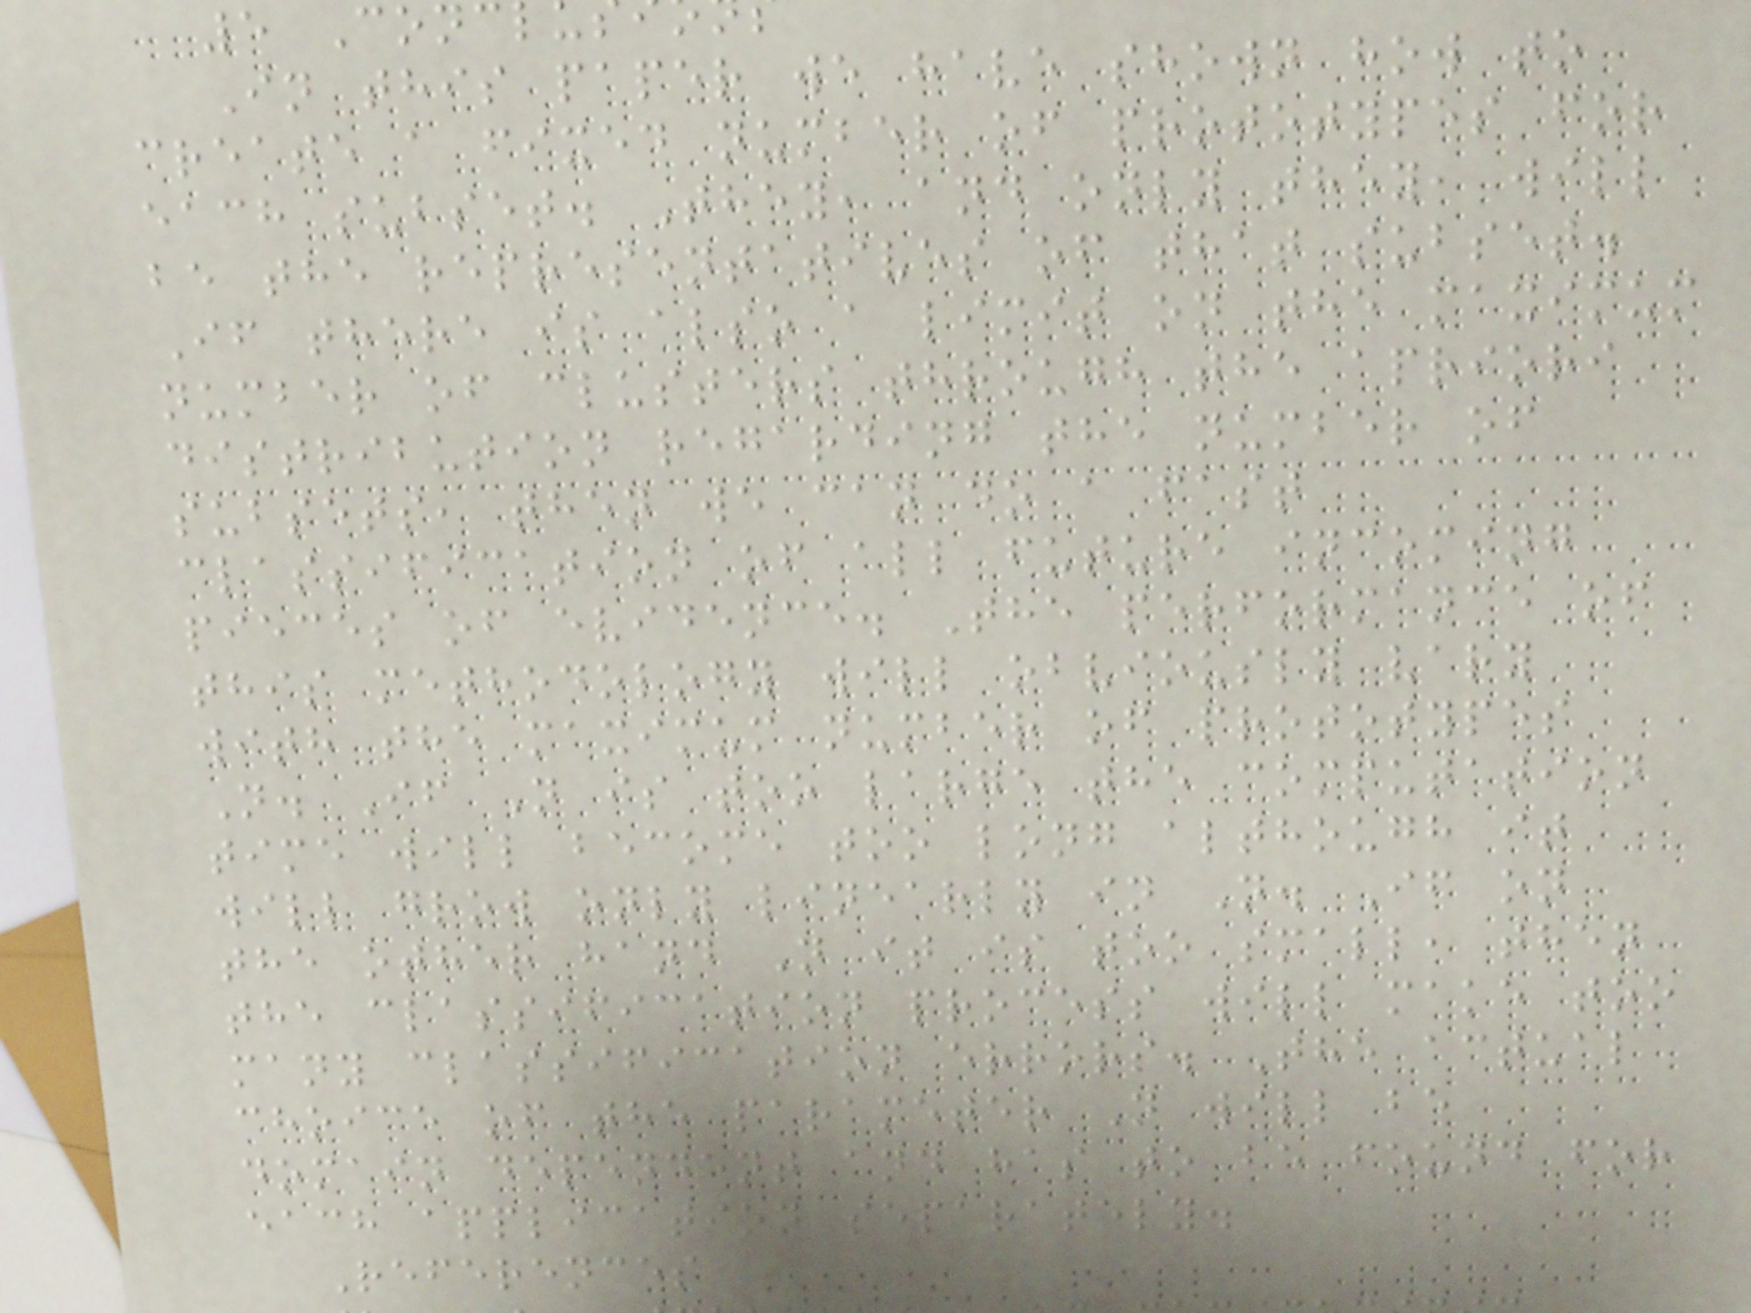5 Conc
In this paper we have shown how to
create a fixed number of prototypes for
each subset. They, and only they, will
be the representatives of that subset.
If there is also a limit on the maximum
number of clusters through the apriori
distribution regarding the number of
subsets, then we can do a fast
classification of all future incoming
pieces of evidence. The performance of
this methodology will obviously vary
with the maximum number of prototypes
N. If N is too large the computation
time will become too long although it
will grow only linearly in N. If on
the other hand N it is too small, then
the classification process will make too
many classification errors. The actual
choice of the parameter N will be
domain dependent and has to be found for
each application separately.
References
